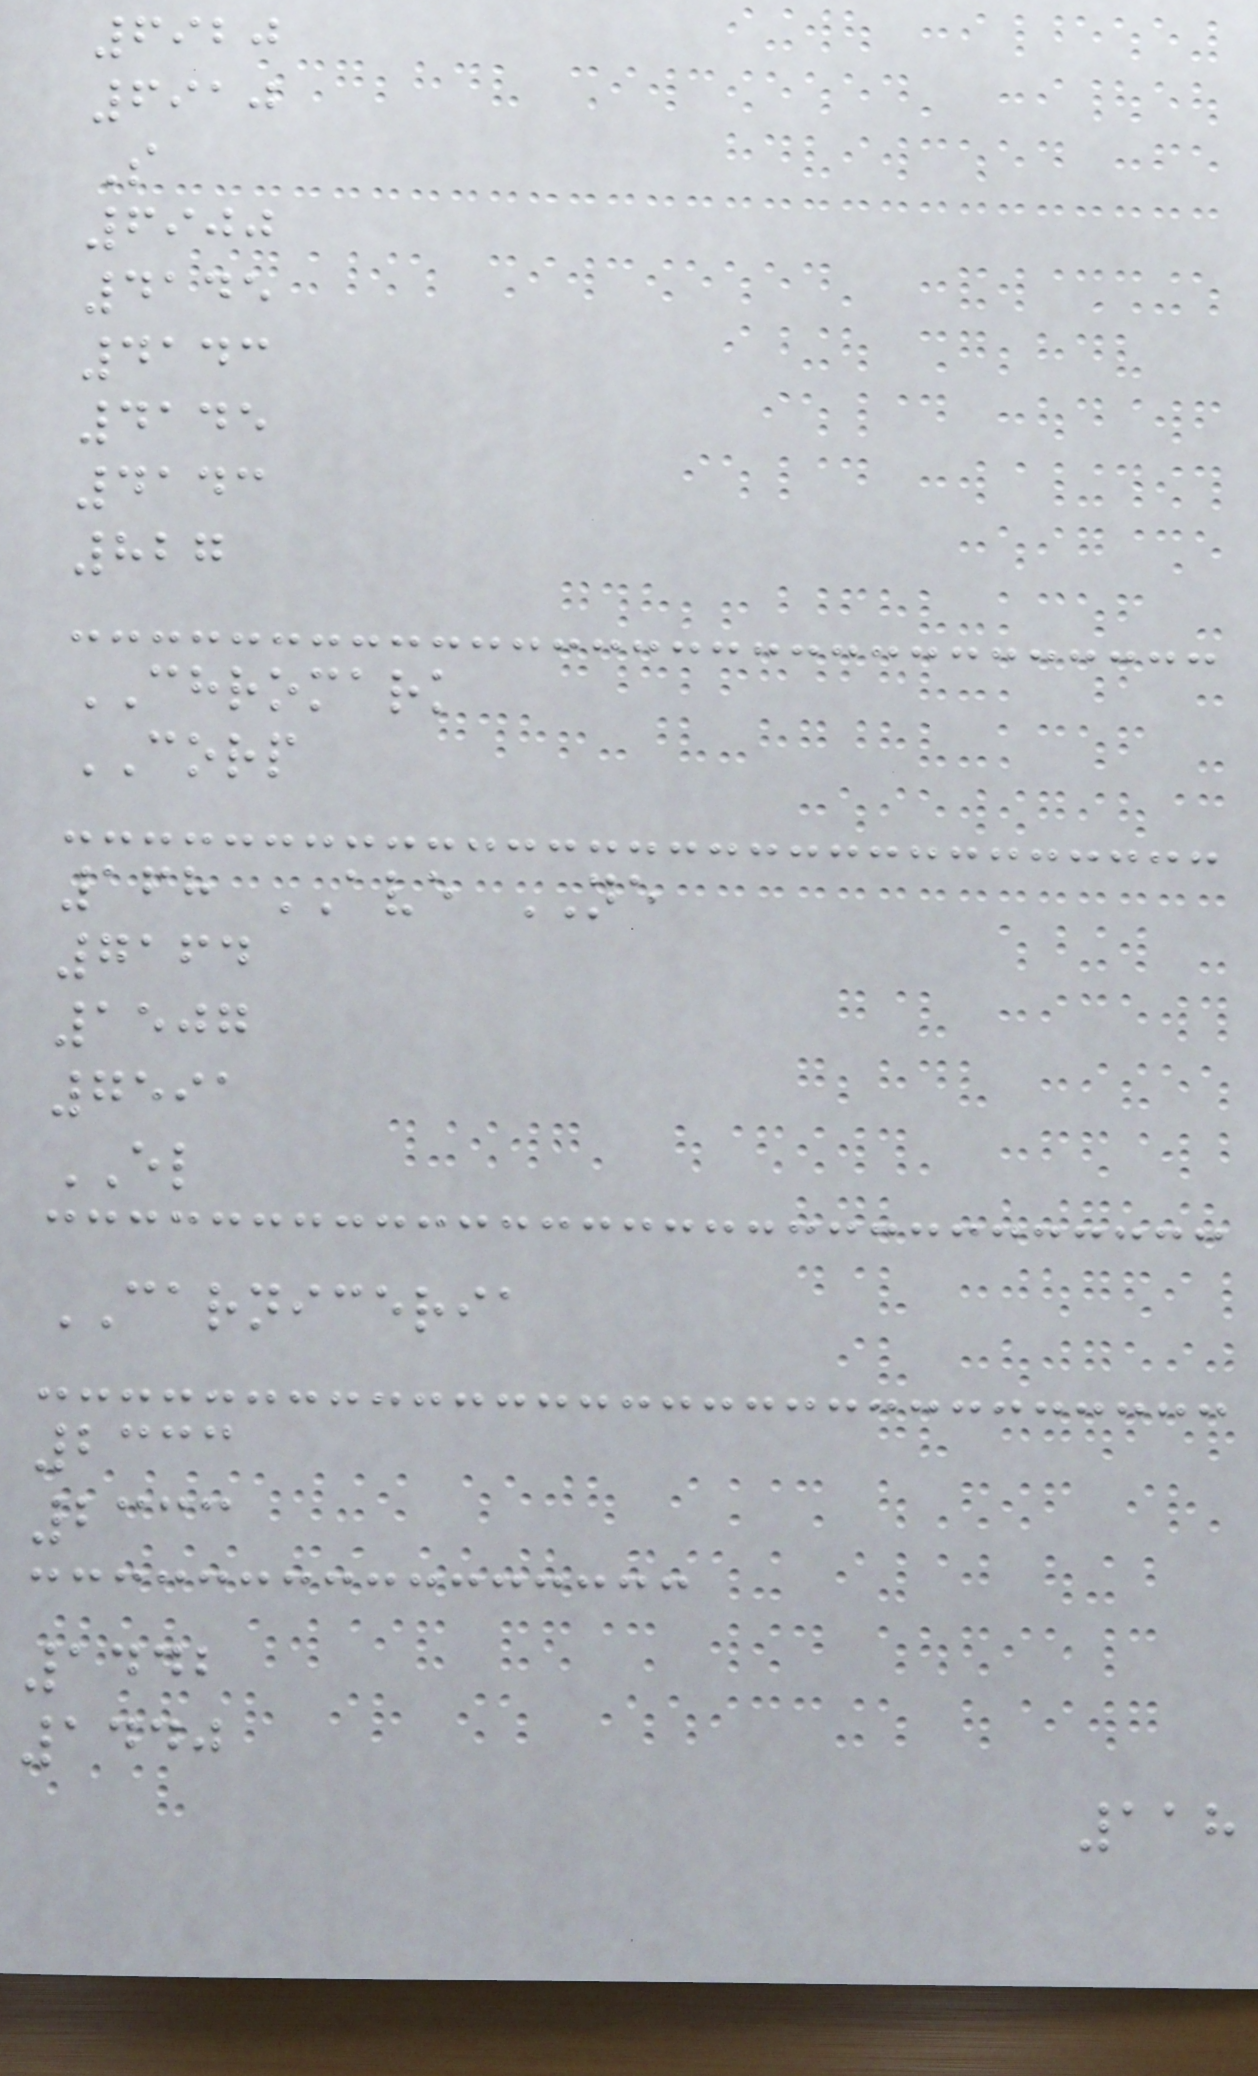6920
6910
S
6900
4145
4143
4145
4143
827
CHROMARK
CORP
168 AVE NE
7164
1507
7591
EL
CARNICERIA
2333
2333
1442
1440
118
